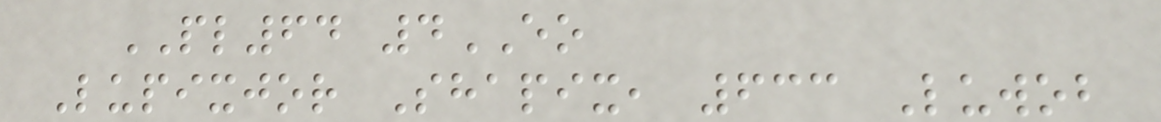PL64 4EO
Lupixjor Shapix, 633 Luwob
